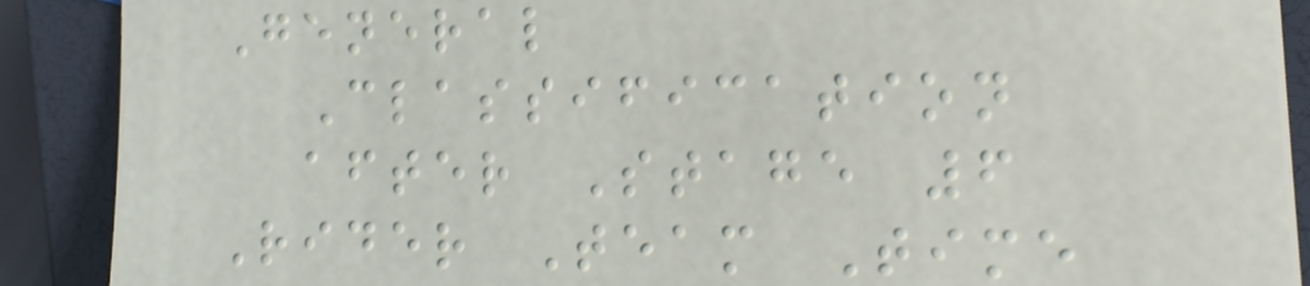General
Classification
after Stage 6
Rider Team Time
